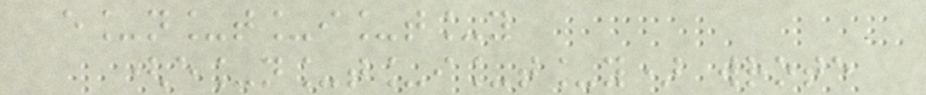e_n_t_i_t_y
(e_n_t_i_t_y) wrote
